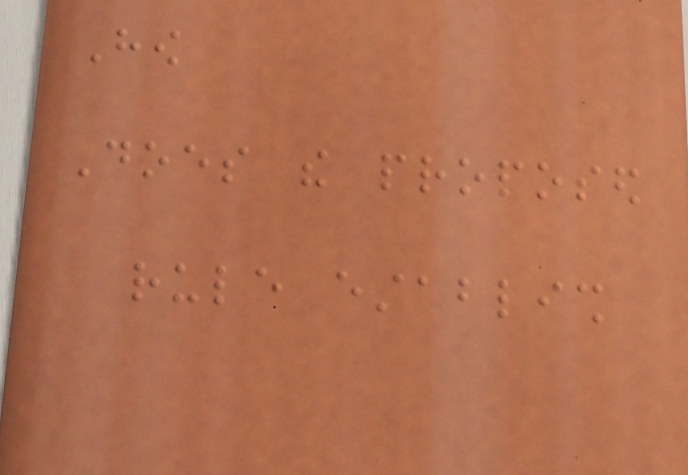How
Does the proposed
rule establish
